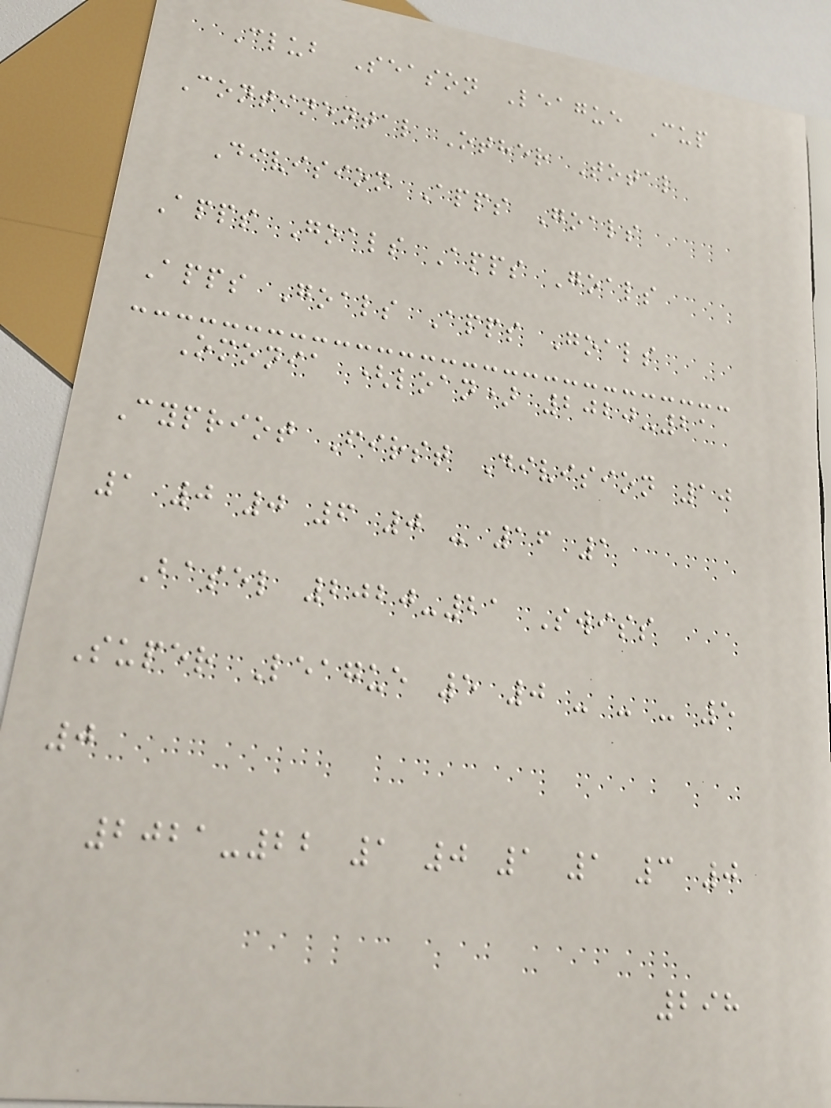Club Season League Cup
Continental Other Total
Division Apps Goals
Apps Goals Apps Goals
Apps Goals Apps Goals
Omonia (loan) 2020-21
Cypriot First Division 10
1 0 0 6 0 - 16 1
Basel 2020-21 Swiss
Super League 5 0 - - - 5
0
2021-22 1 0 1 1 3 0
298
